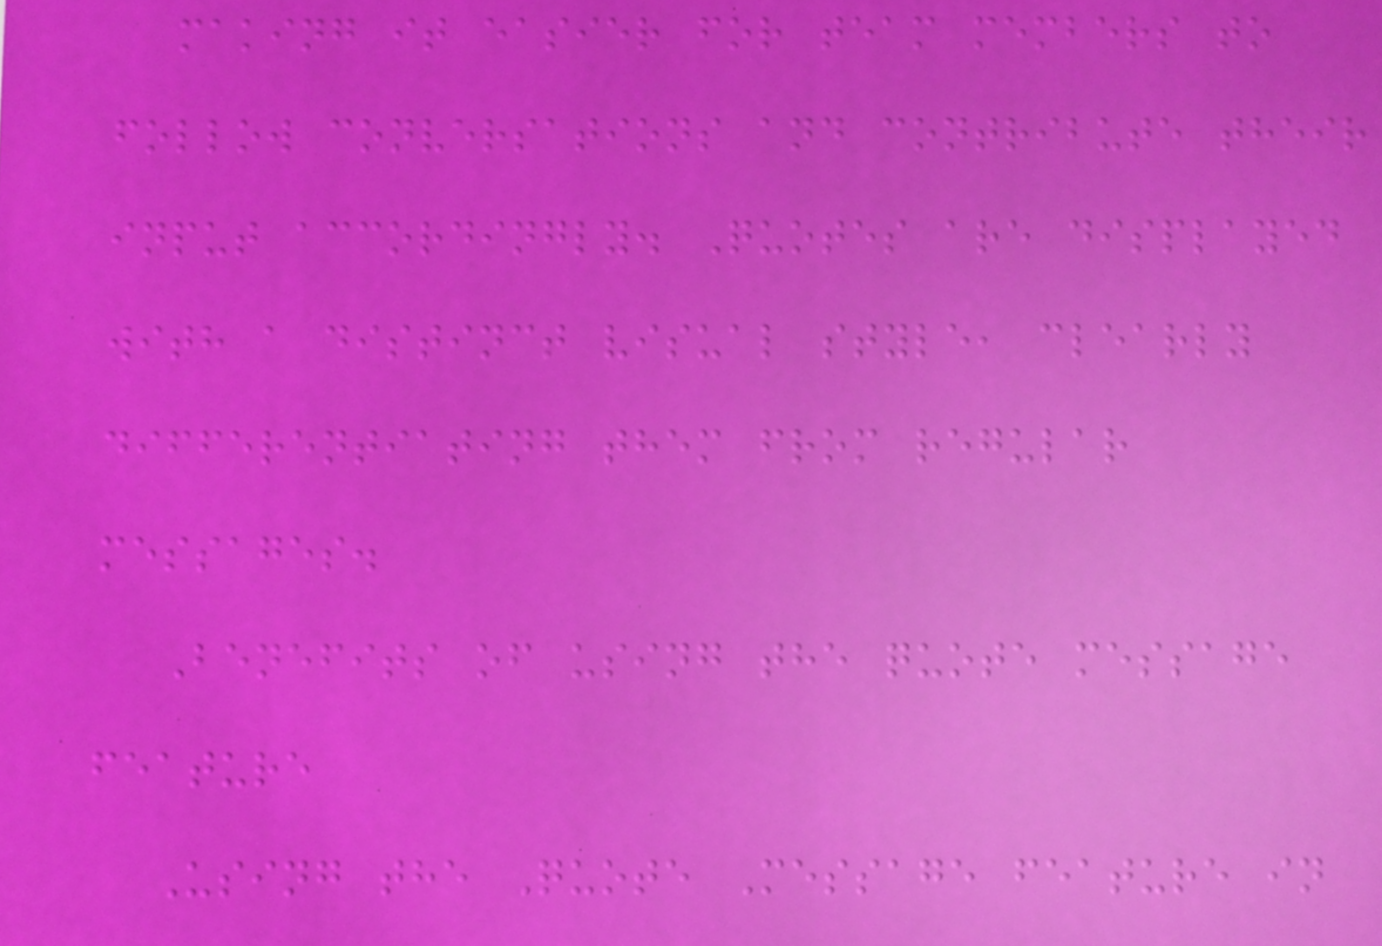making it easier for team members to
follow conversations and contribute their
input accordingly. Quotes are displayed
with a distinct visual style, clearly
differentiating them from regular
messages.
Benefits of using the quote message
feature
Using the Quote Message feature in
